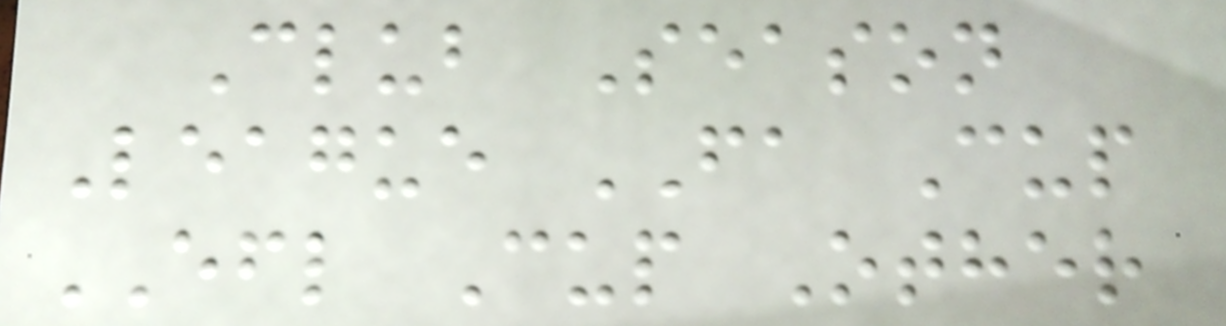Club Season
League FA Cup
EFL Cup Other
